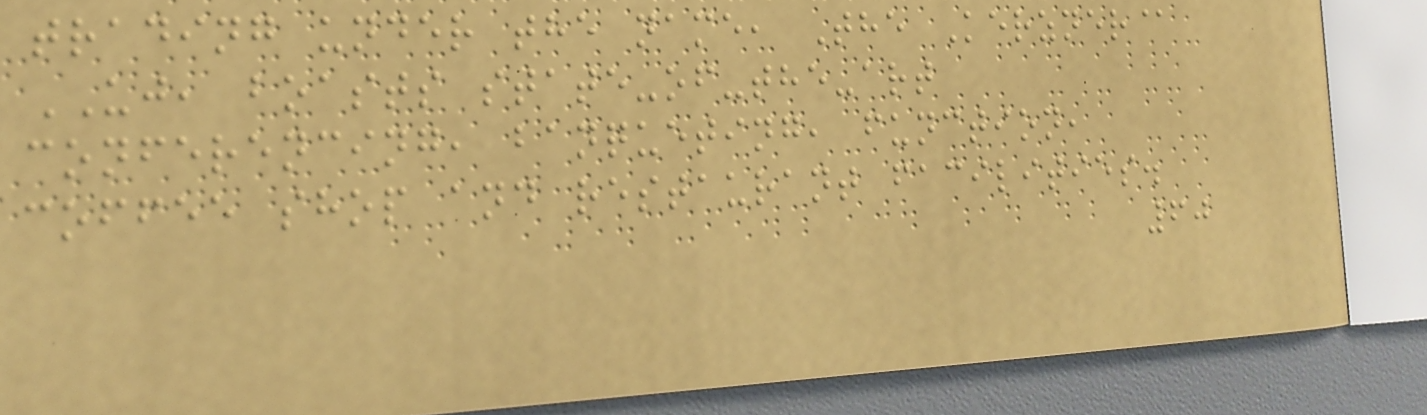trading under the name, The Kerzner@
UJ, boasts state-of-the-art
conferencing, banqueting, function,
coffee shop and restaurant facilities.
60
